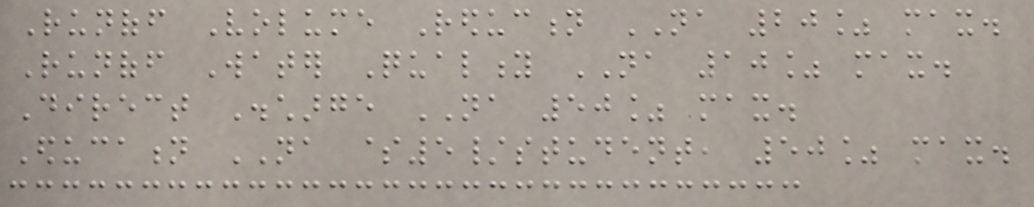Runoff Volume Reduction NA 20% max.
Runoff Water Quality NA 10% max.
Direct Discharge NA 50% max.
Education NA $5/student, 50% max.
